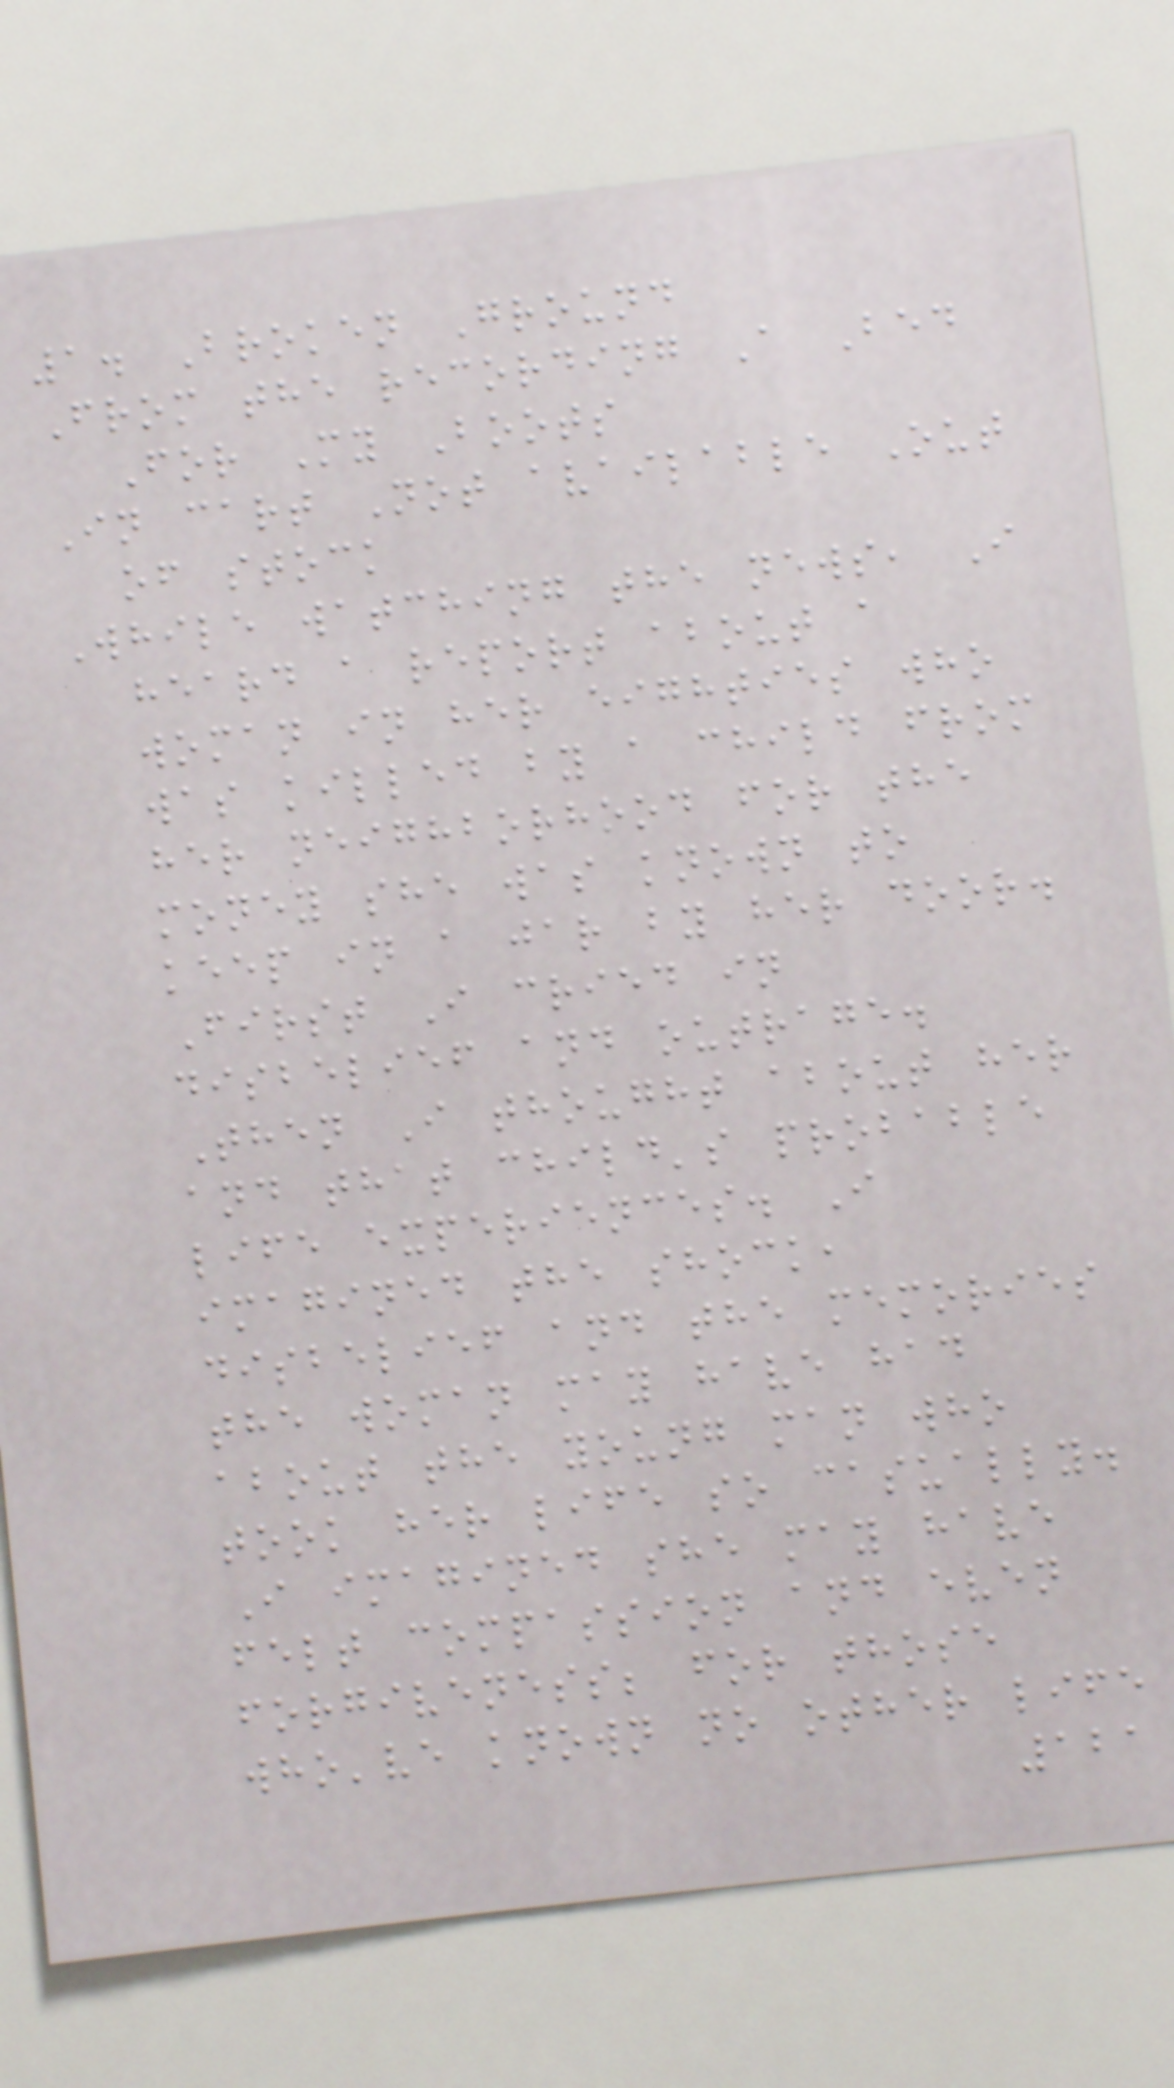1. Broken Ground
From the recording A Bed
For My Boots
In cart Not available Out
of stock
While watching the news, I
heard a report about a
woman in her eighties who
was killed by a child from
her neighborhood for the
money she was known to
keep in a jar by her door.
First I cried in
disbelief and outrage.
Then I thought about her
and that child's probable
life experiences. I
imagined the shock,
disbelief and the memories
the woman may have had
about the young man who
took her life so casually.
I imagined she may have
felt compassion and even
forgiveness; for those
who've known no other life
121
